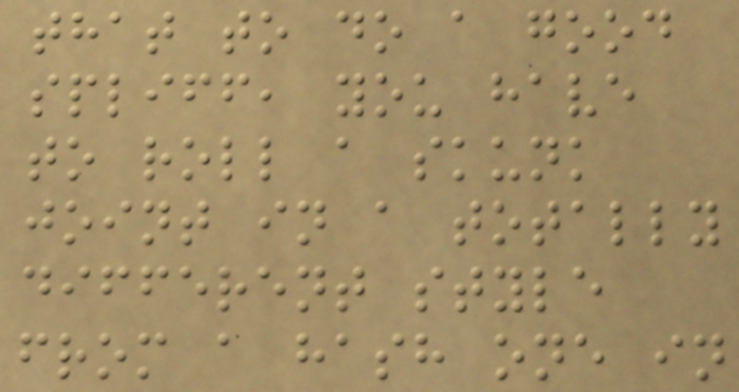that to do a good
spliff, you have
to roll a skunk
joint in a totally
different style
from a hash one in
